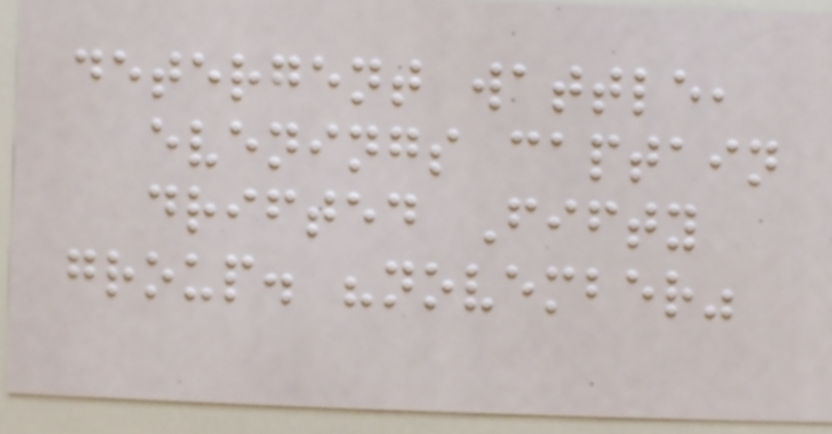detergent wattle,
evenings captain
drifted Fifty
group. "november"
